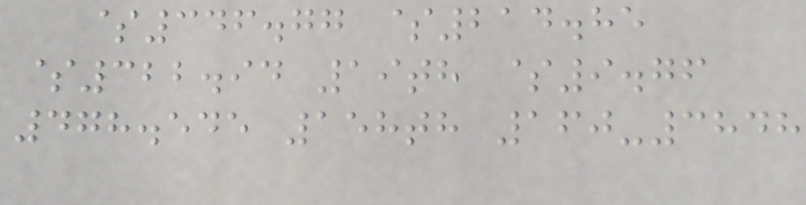$346.77 $214.85
$322.94 19th $9.76
478.545 158th 160-3848
